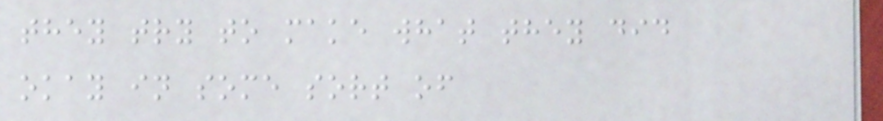they try to make what they did
okay in some sort of
